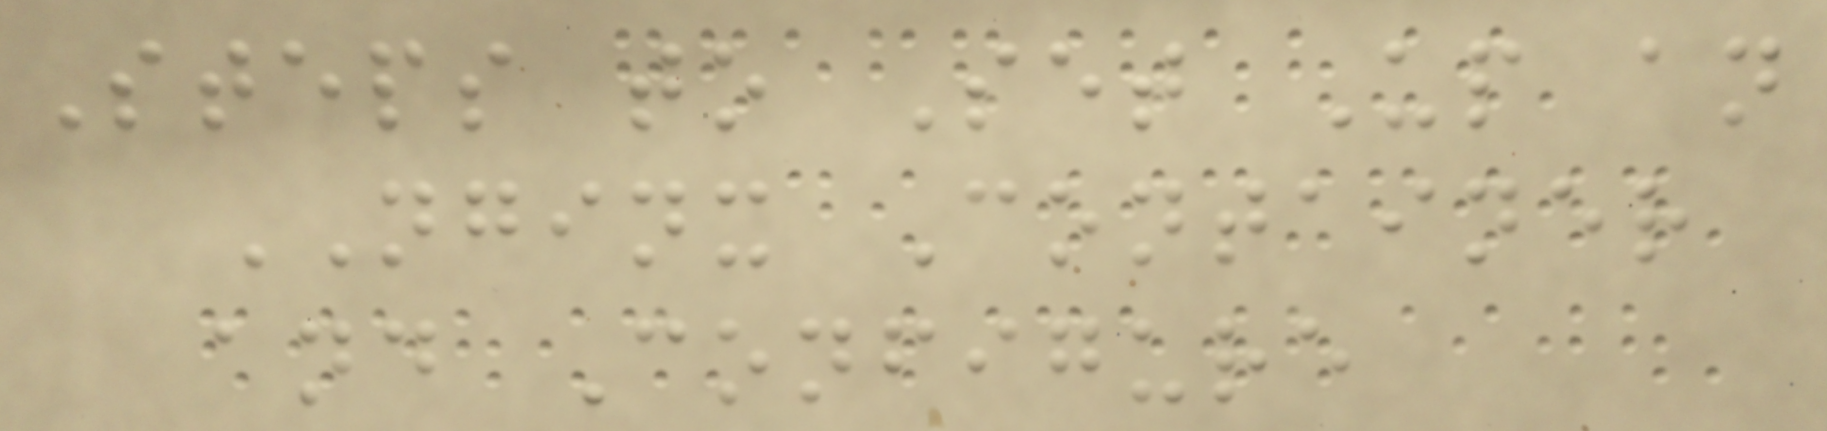Steps to Set Up an
NGINX Container
and Configure
